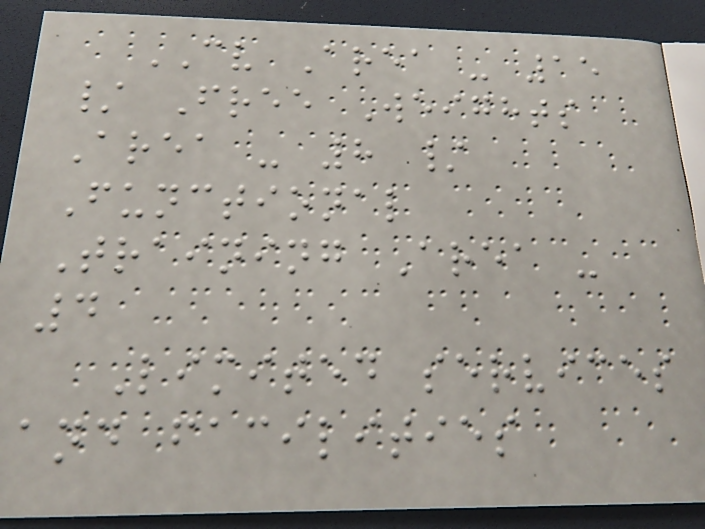CV Area - 15
/ Free Weights
Area - 8 /
Functional
Training Area -
4
Limited services
and facilities
